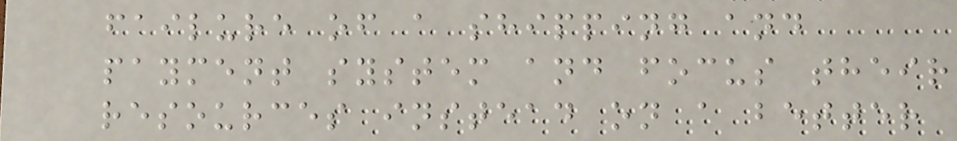failure of a shipping and
payment system and focus their
resources instead on a better
